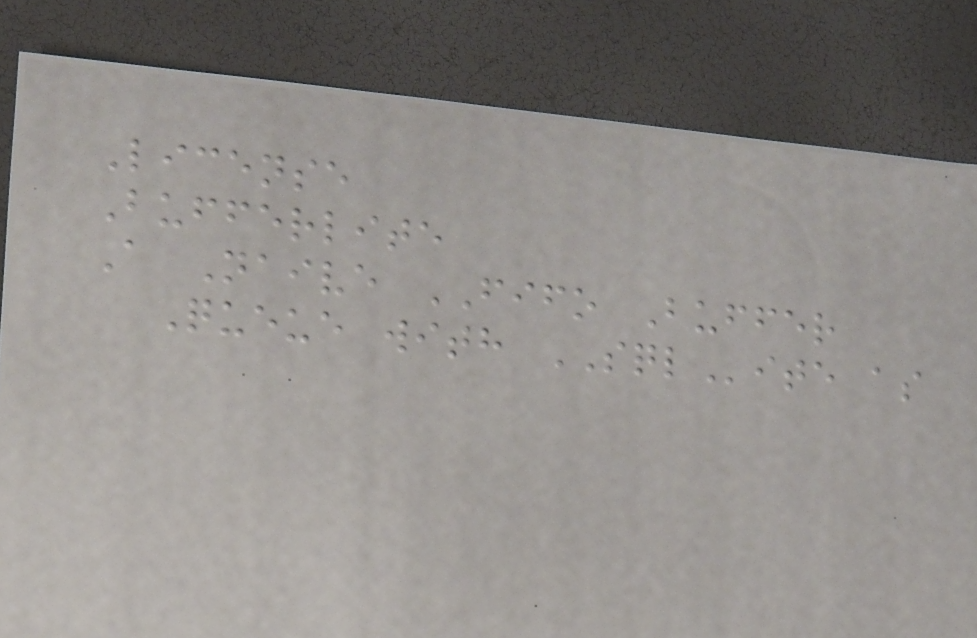License
Bufferlite
A Naive FIFO Buffer
Queue with SQLite as
